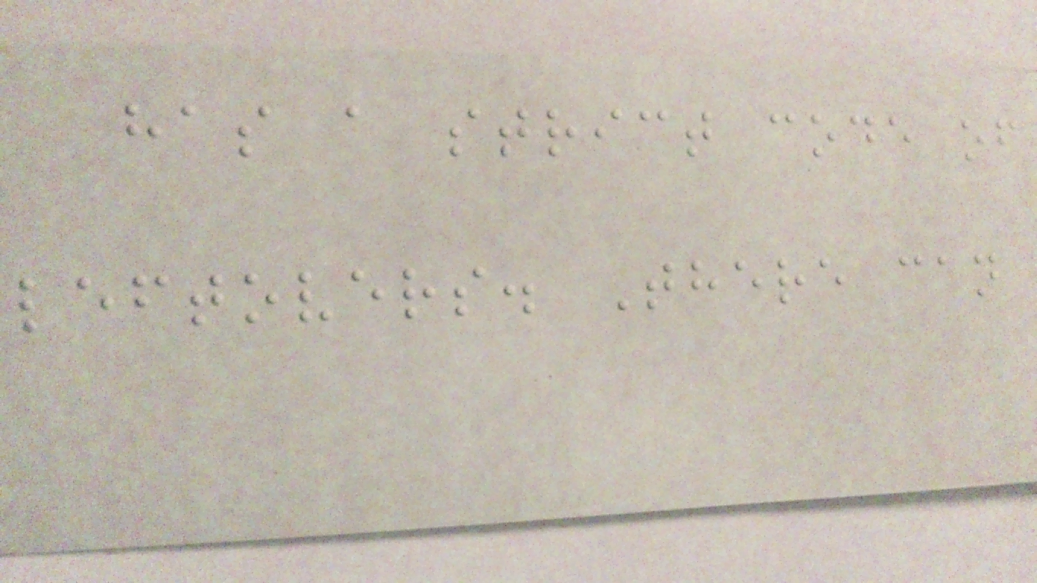has a strict code of
leftovers. There can
